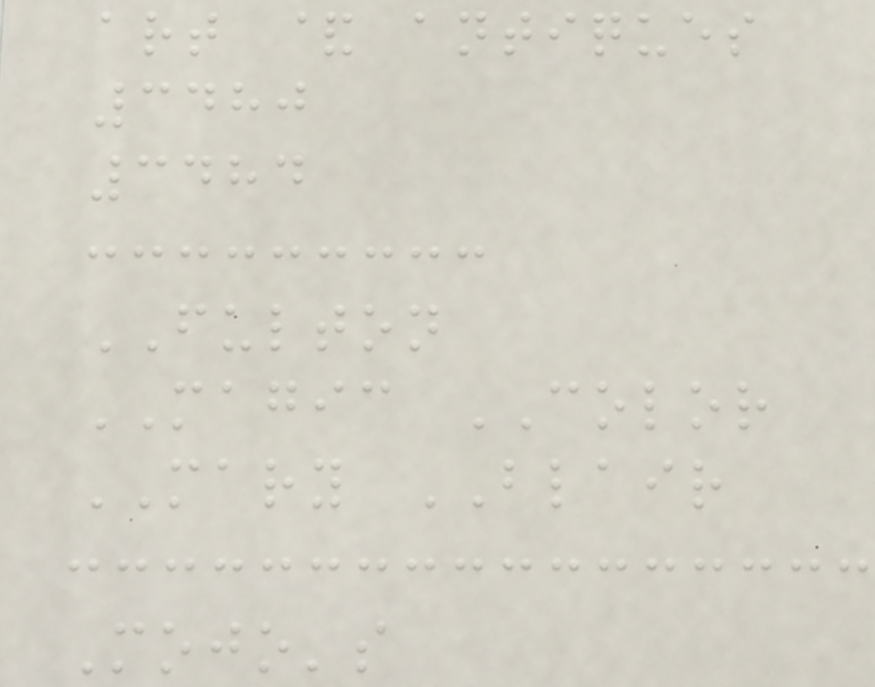art & antiques
3480
3484
FULTON
MAGIC COLOR
MARY BLAIR
Mojo's
